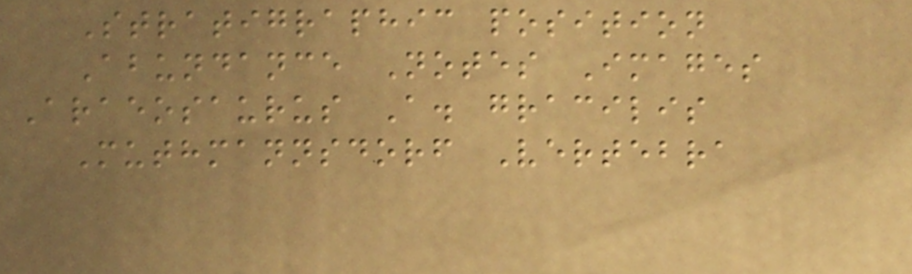Stratigraphic position
Abundance Notes Images
Araeosaurus A. gracilis
Muthmannsdorf Vertebra
